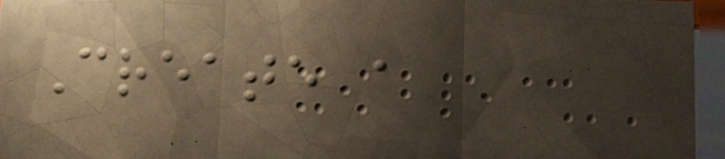Create a
